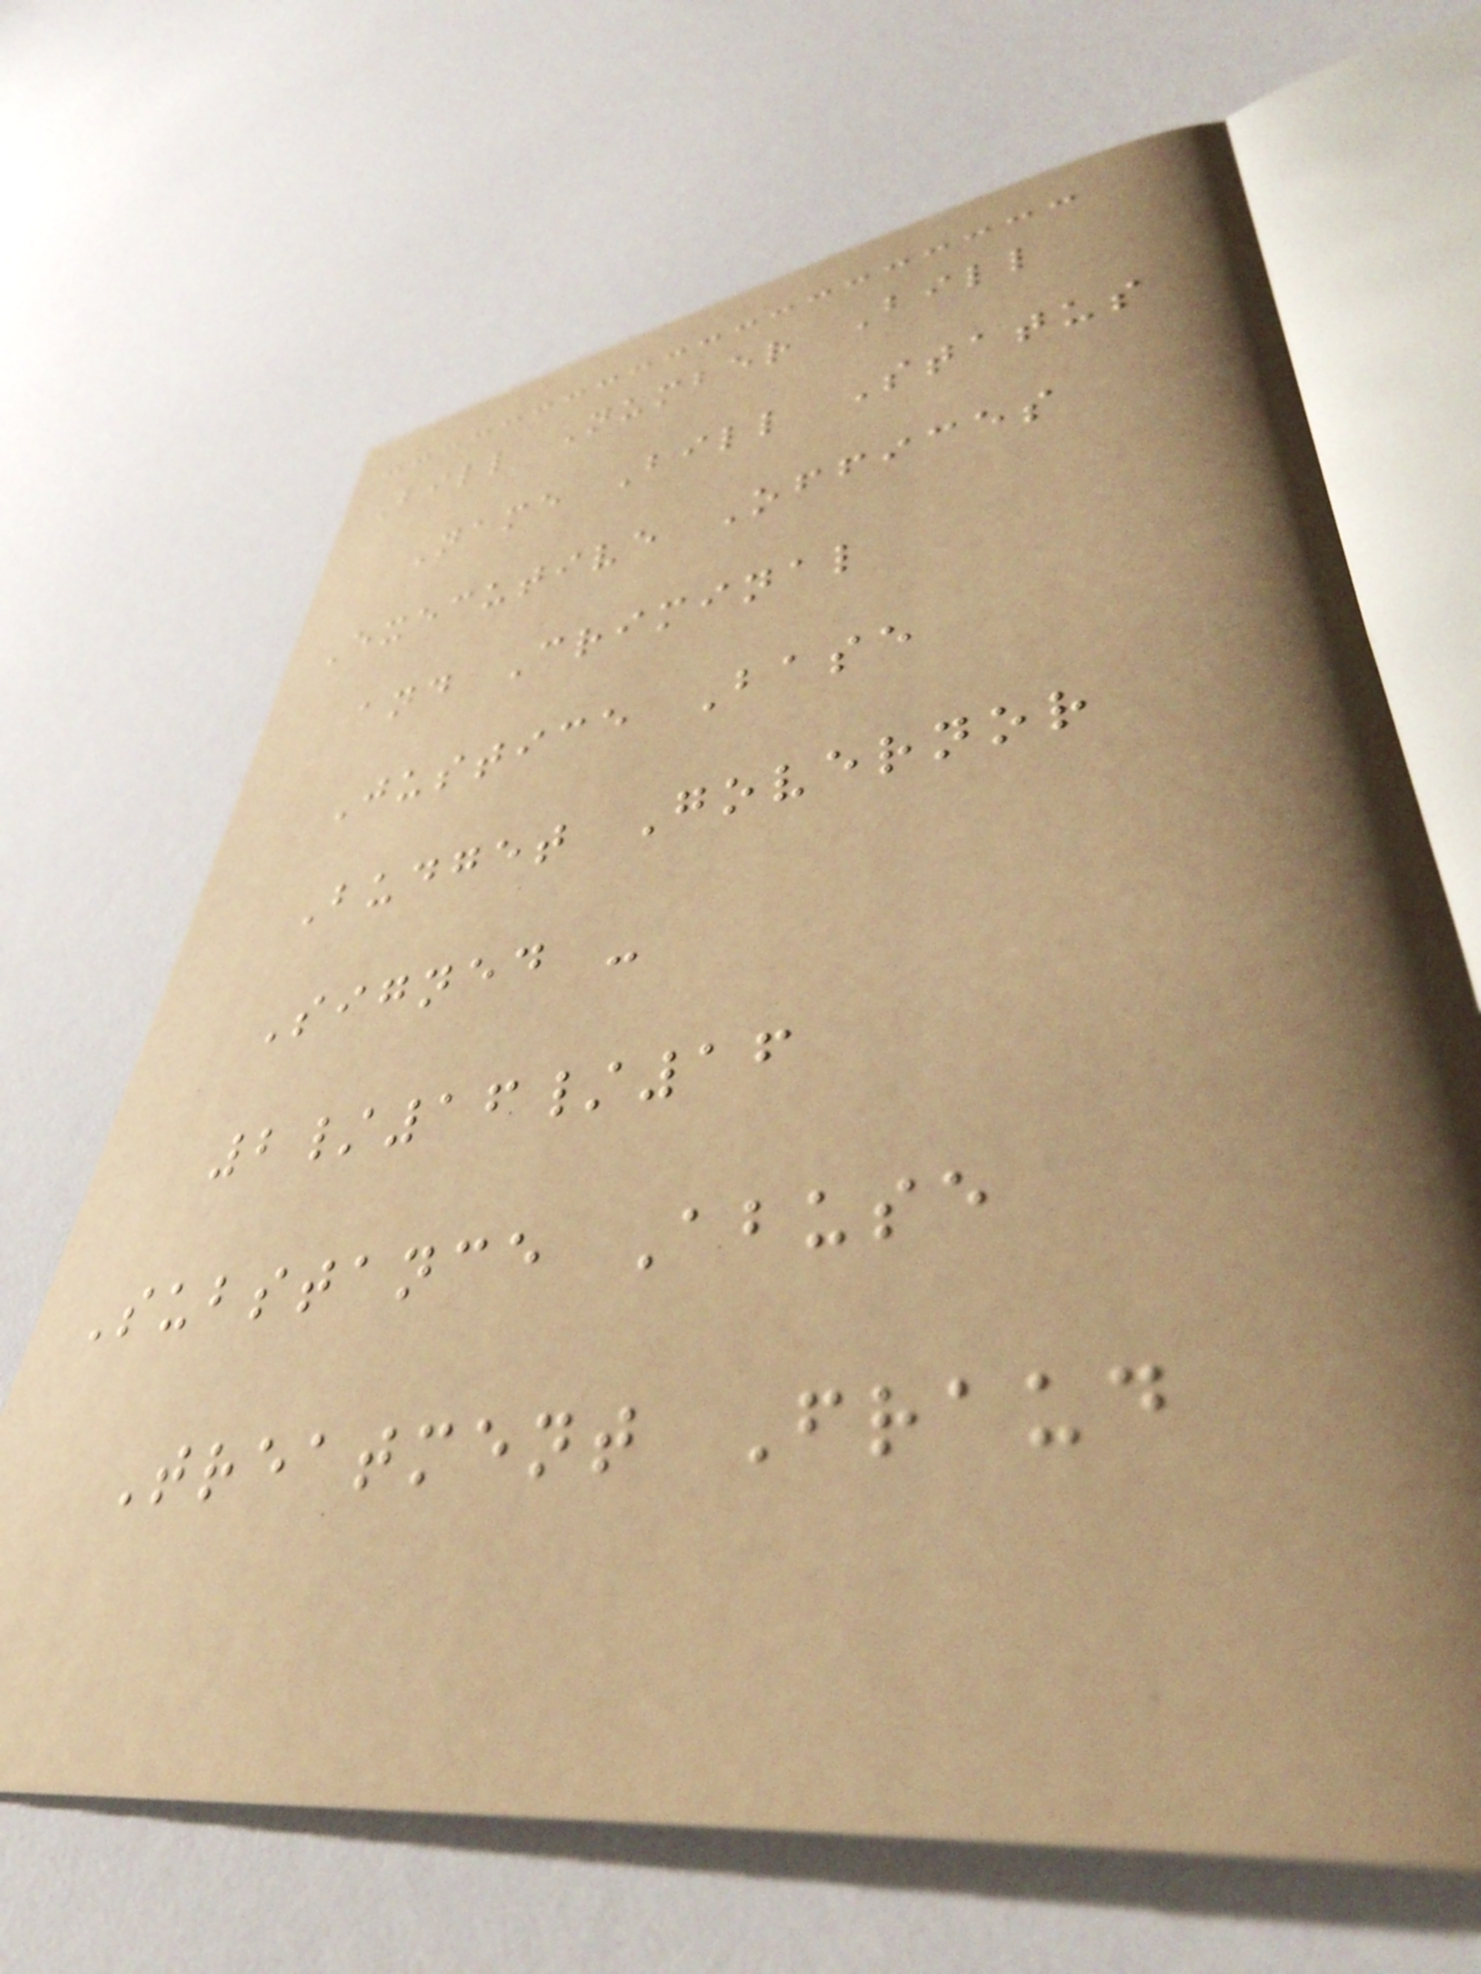Bill Number Bill
Name Bill Status
Executive Offices
and Criminal
Justice Base
Budget Governor
Signed -
2/16/16
Substance Abuse
Treatment Fraud
